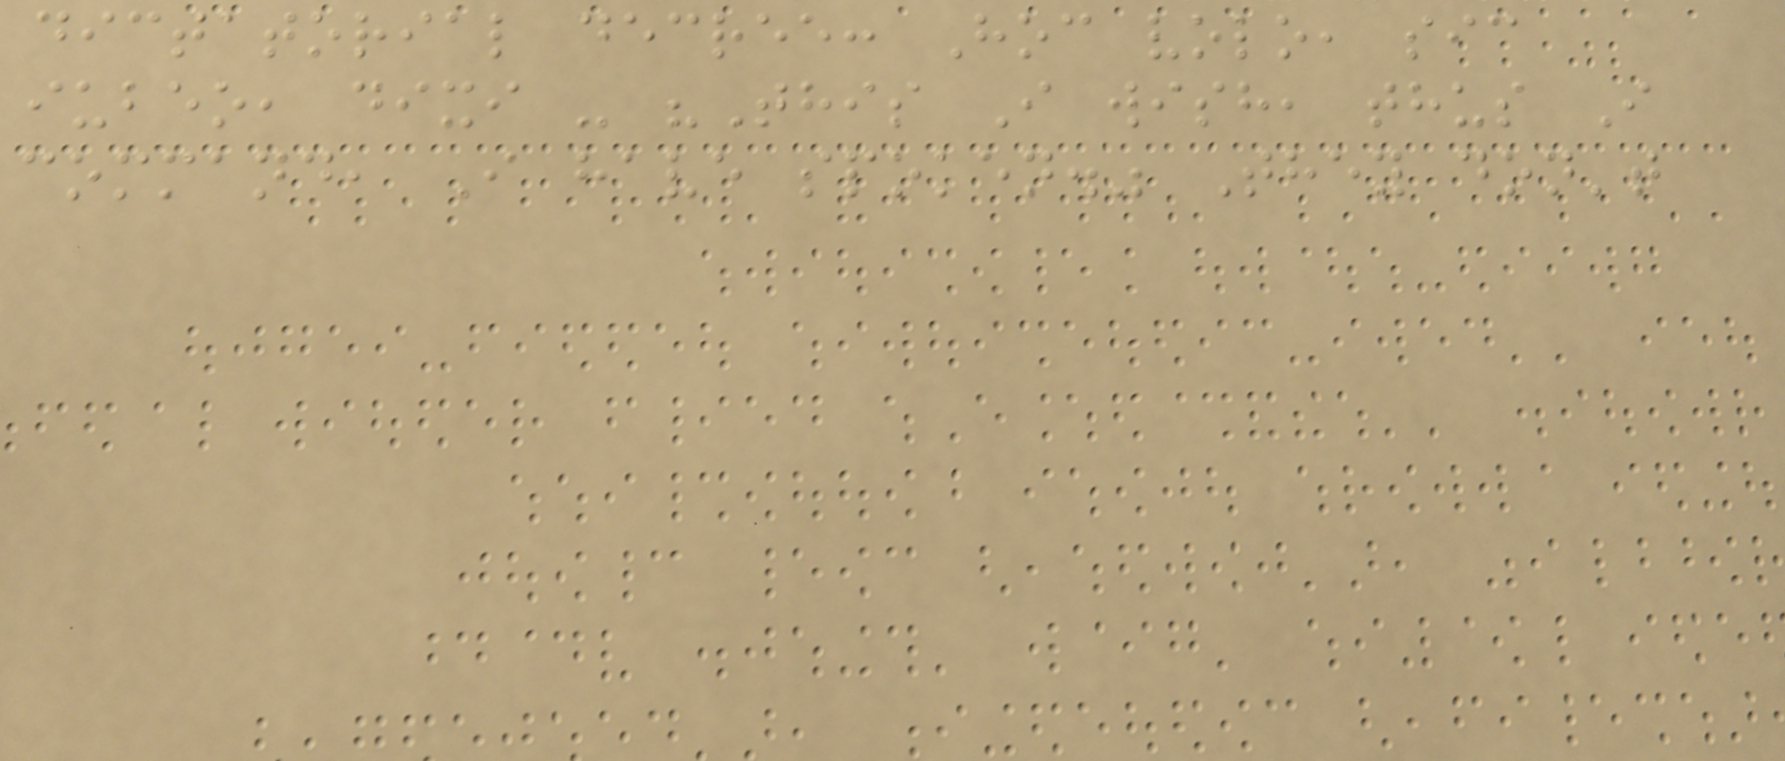dictatorial decree: Hoc volo, sic
iubeo, dixi - "This I wish, thus I
command, I have spoken." They don't
